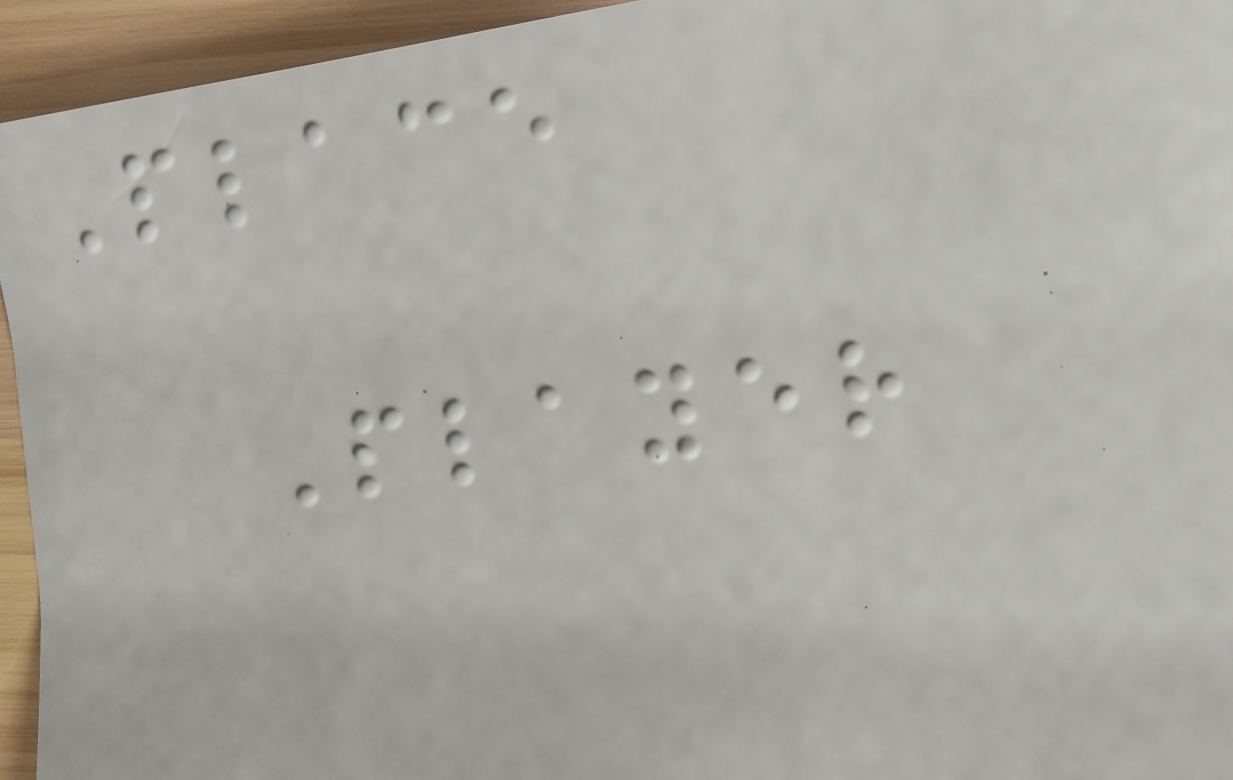Place
Player
